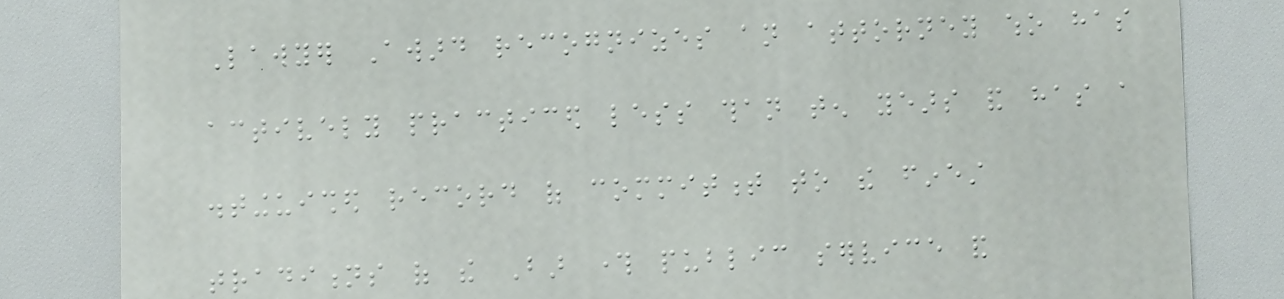Lawyer Award recognizes an attorney who has
actively practiced less than ten years and has a
distinguished record of commitment to the finest
traditions of the Bar through public service and
